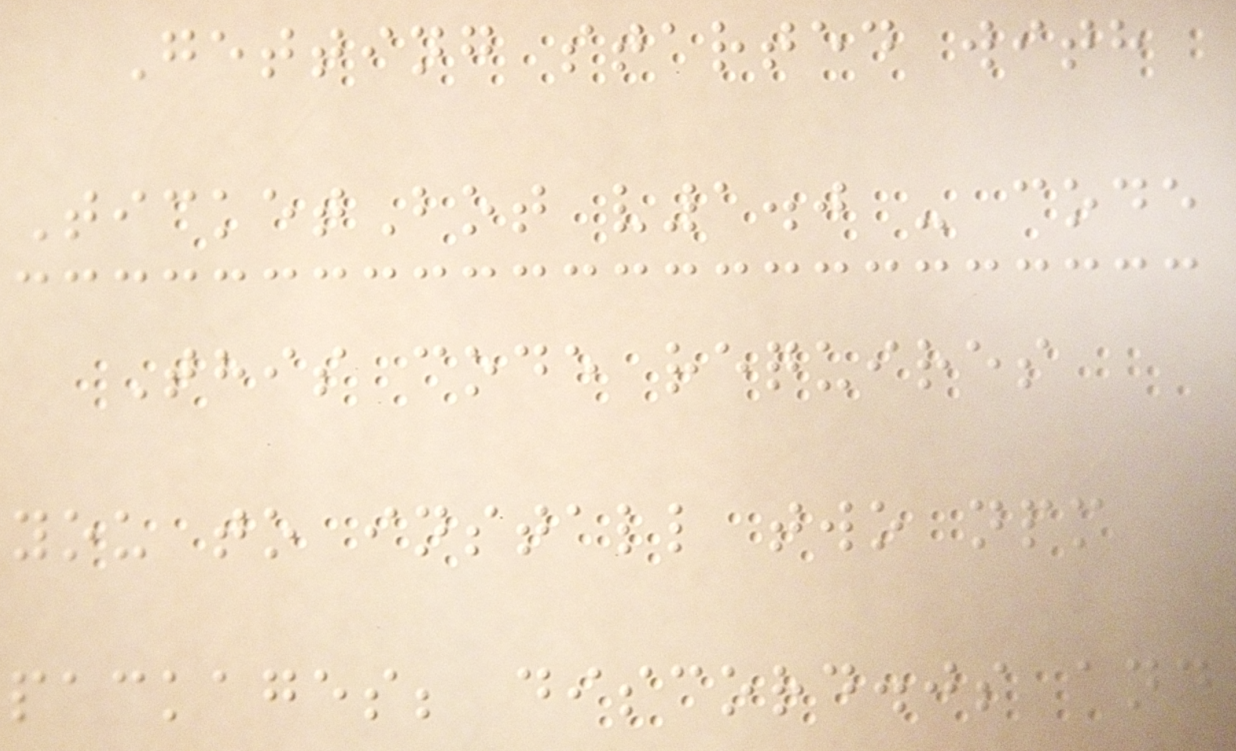Getting started with
TicketBot v1.0 - code
This code requires
you to install two npm
packages; discord.js and
